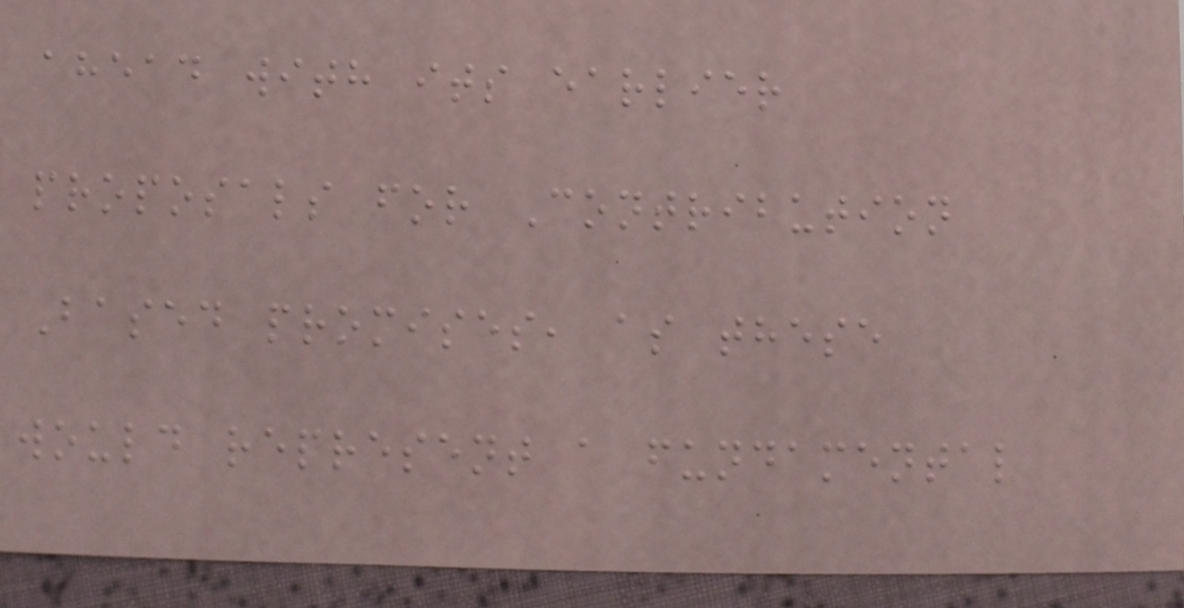ahead with its earlier
proposals for Contribution
Based promises, as these
would represent a fundamental
